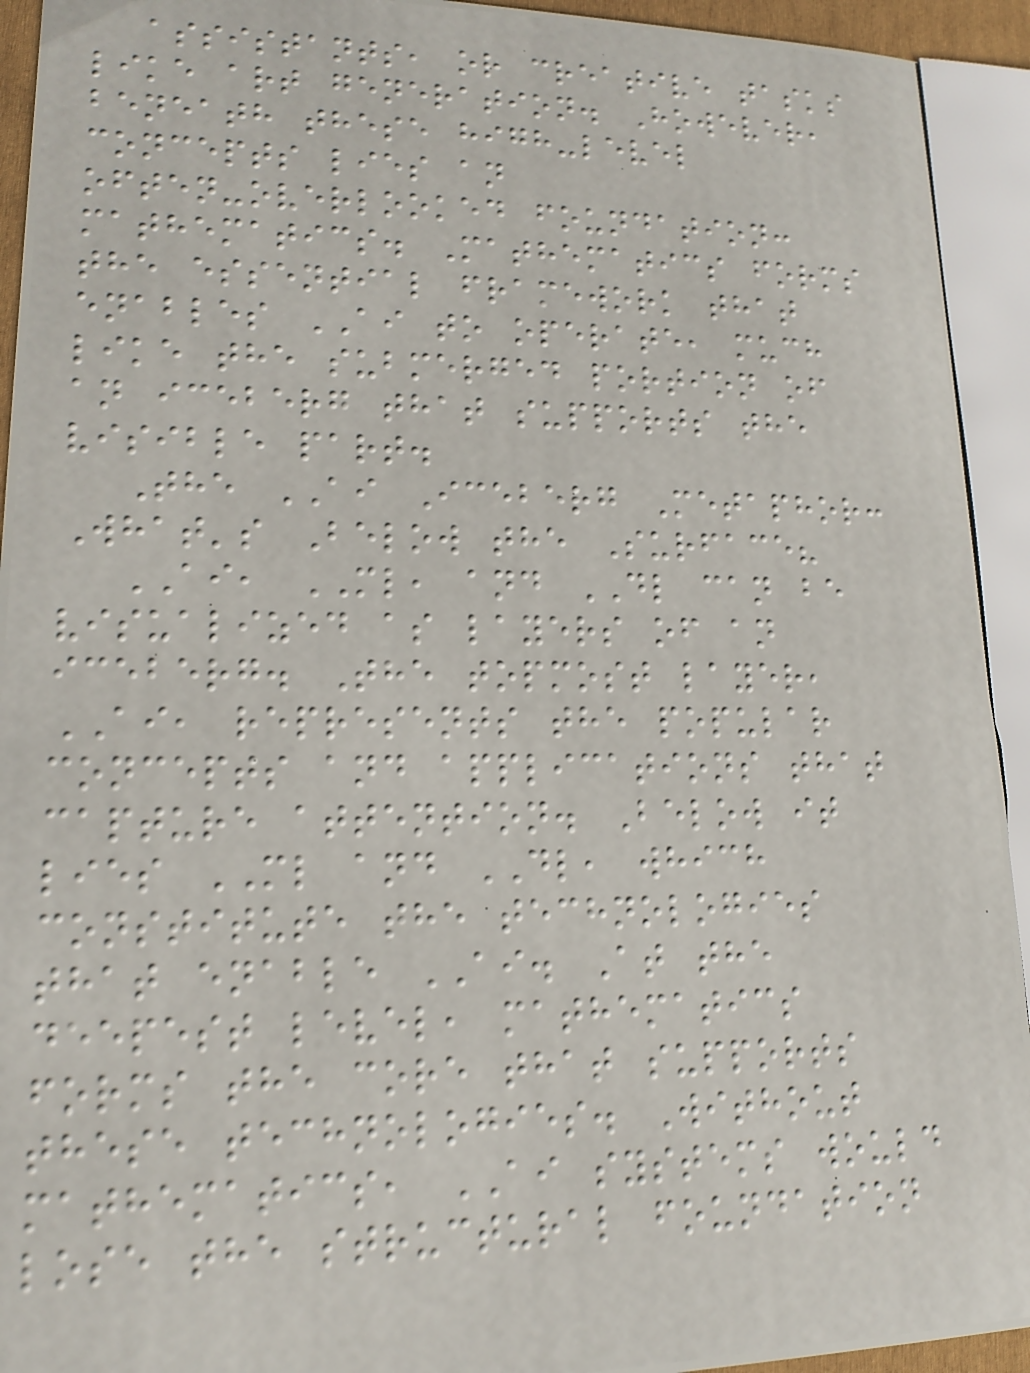assistants, or creative tasks
like art generation. However,
beneath these high-level
concepts lies an
often-overlooked foundation:
mathematics. Mathematics forms
the essential framework that
enables AI to operate, much
like the submerged portion of
an iceberg that supports the
visible part.
The AI Iceberg Metaphor:
What's Below the Surface?
AI, ML, and DL can be
visualized as layers of an
iceberg. The topmost layer,
AI, represents the popular
concepts and applications that
capture attention. Below it
lies ML and DL, which
constitute the technologies
that enable AI. At the
deepest level, mathematics
forms the core that supports
these technologies. Without
mathematics, AI systems would
lose the structural foundation
